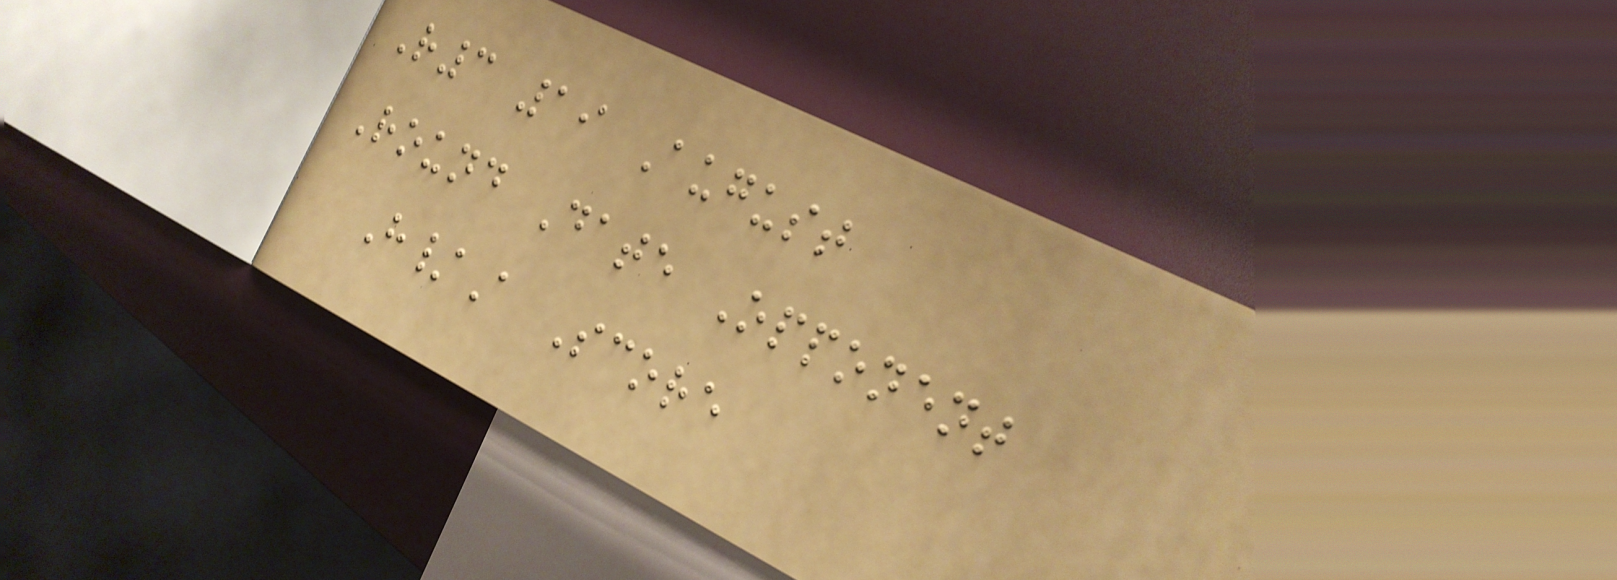R3 19 August
Round Date Opponent
H/A Score
